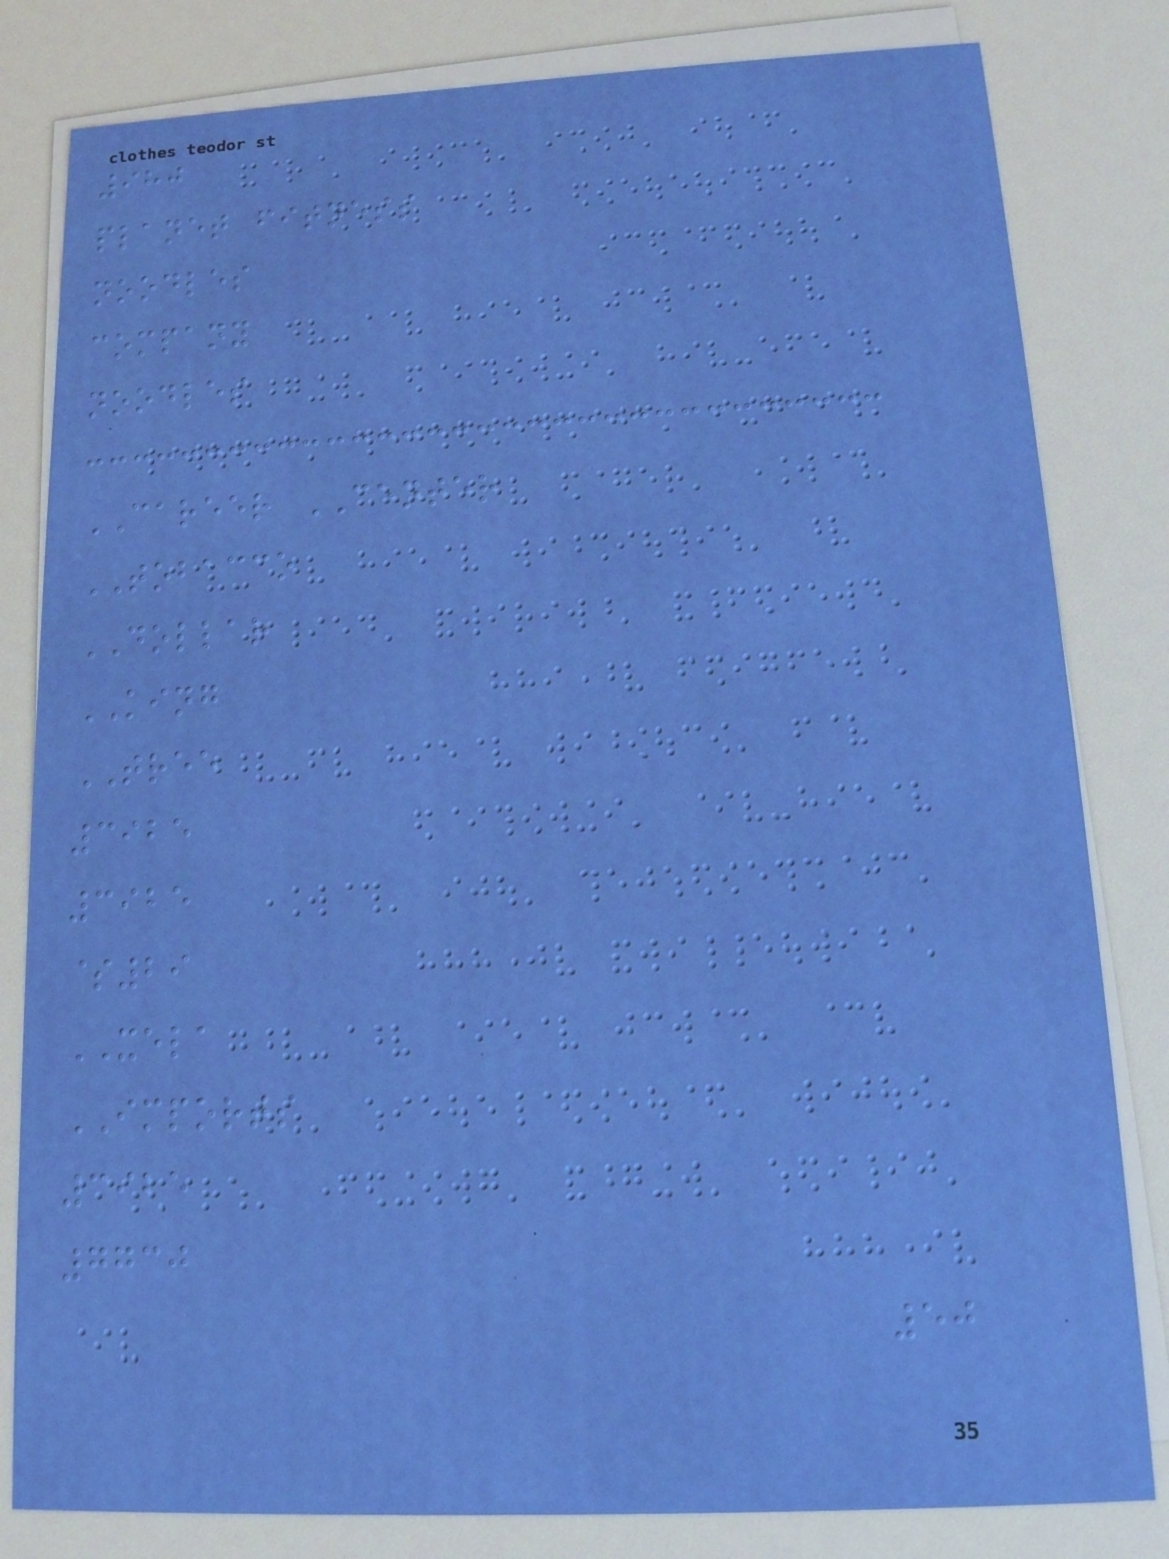980
planet fitness
noodles
company
noodles
CAREER CENTER
TOBACCO
DOLLAR
KING
TREE
3925
3925
$29
XELA
IMPORTS
3925
7730
50
